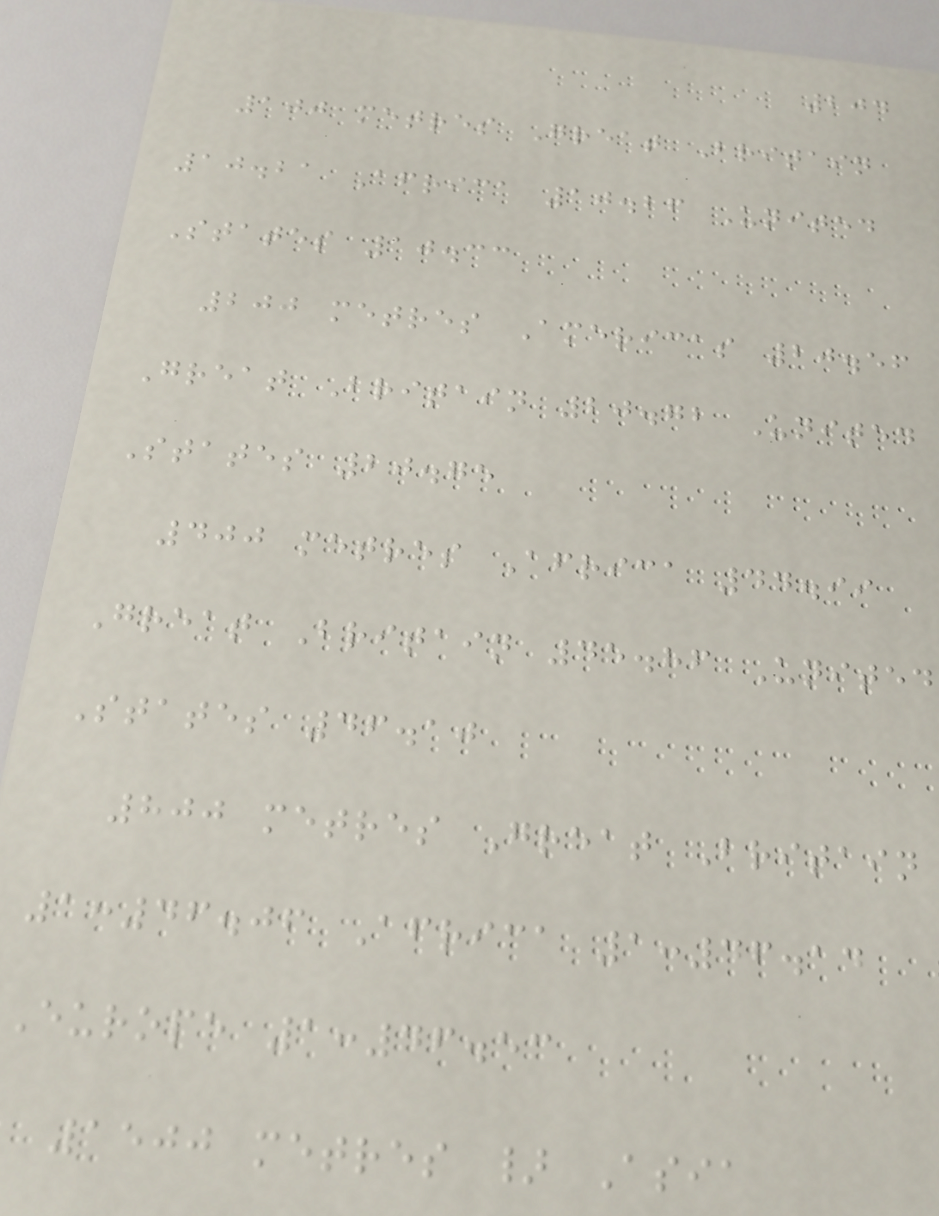204
100 metres Great Britain
10.21 Africa 10.26 United
States 10.33
200 metres Americas 20.56
Great Britain 20.72 United
States 20.75
400 metres Africa 44.99
Great Britain 45.86 United
States 46.10
800 metres Great Britain
1:46.06 Africa 1:46.14
Europe 1:46.53
1500 metres } Asia
